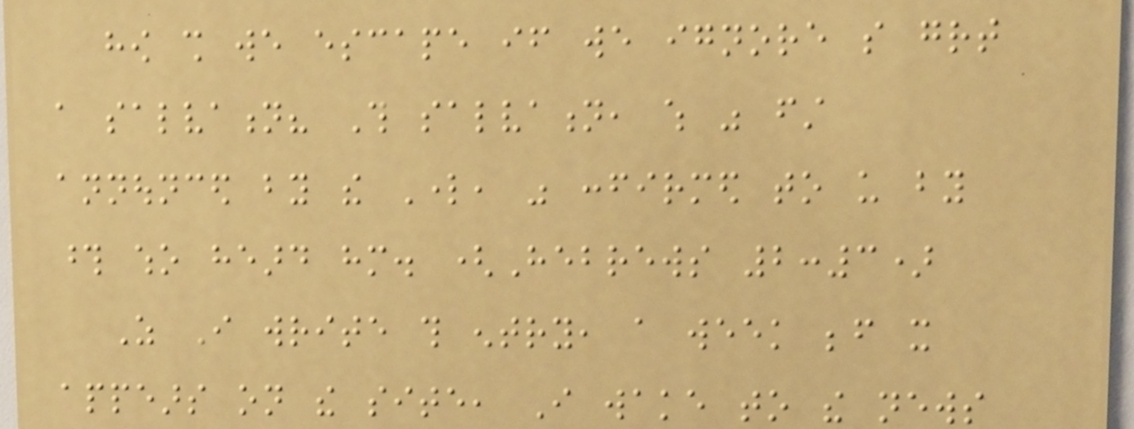how shall we escape if we ignore so great
a salvation? This salvation, which was first
announced by the Lord, was confirmed to us by
those who heard him. (Hebrews 2:3)
As I write this entry, a week before it
appears on the site, I wake to the news
